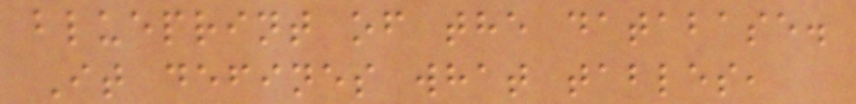blueprint of the database.
It defines what tables,
